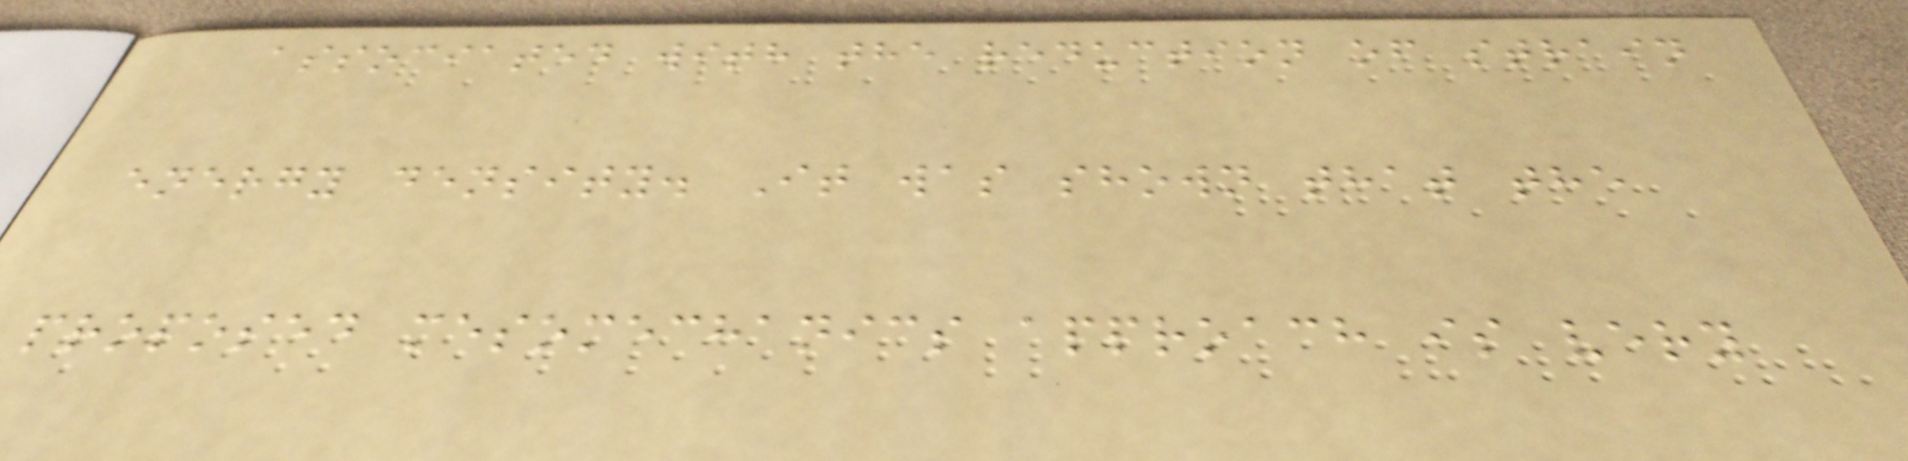associated with the reduction of strain
energy density. It was shown that the
proposed mesomechanics approach is very
